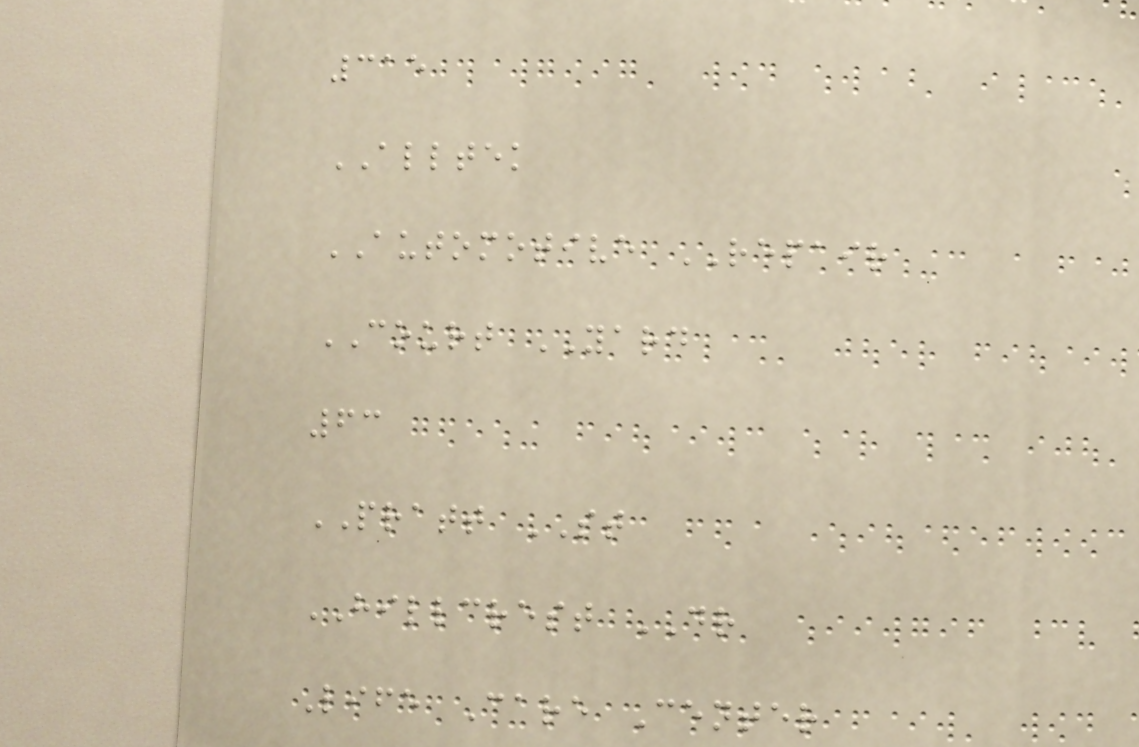315
ALLTEK
AUTOMOTIVE REPAIR
COURT YARD
63
PRATT ST
HILLCREST DR
Life Care Center
